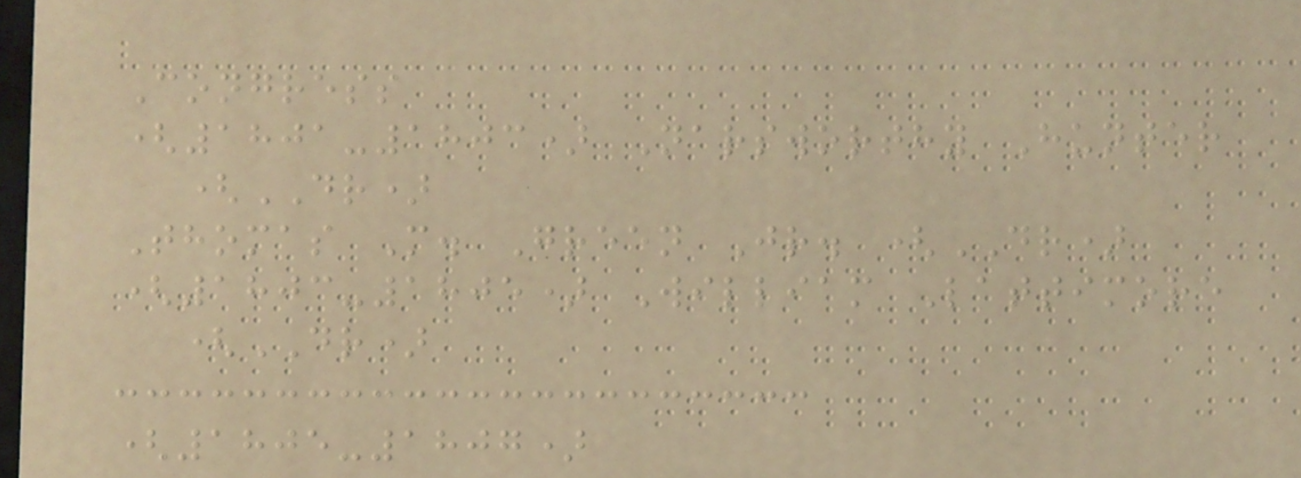Congress
(1801-1803) Narsworthy Hunter
(DR)
Thomas M. Green Jr. (DR)
(1803-1805) William Lattimore
(DR)
(1805-1807)
